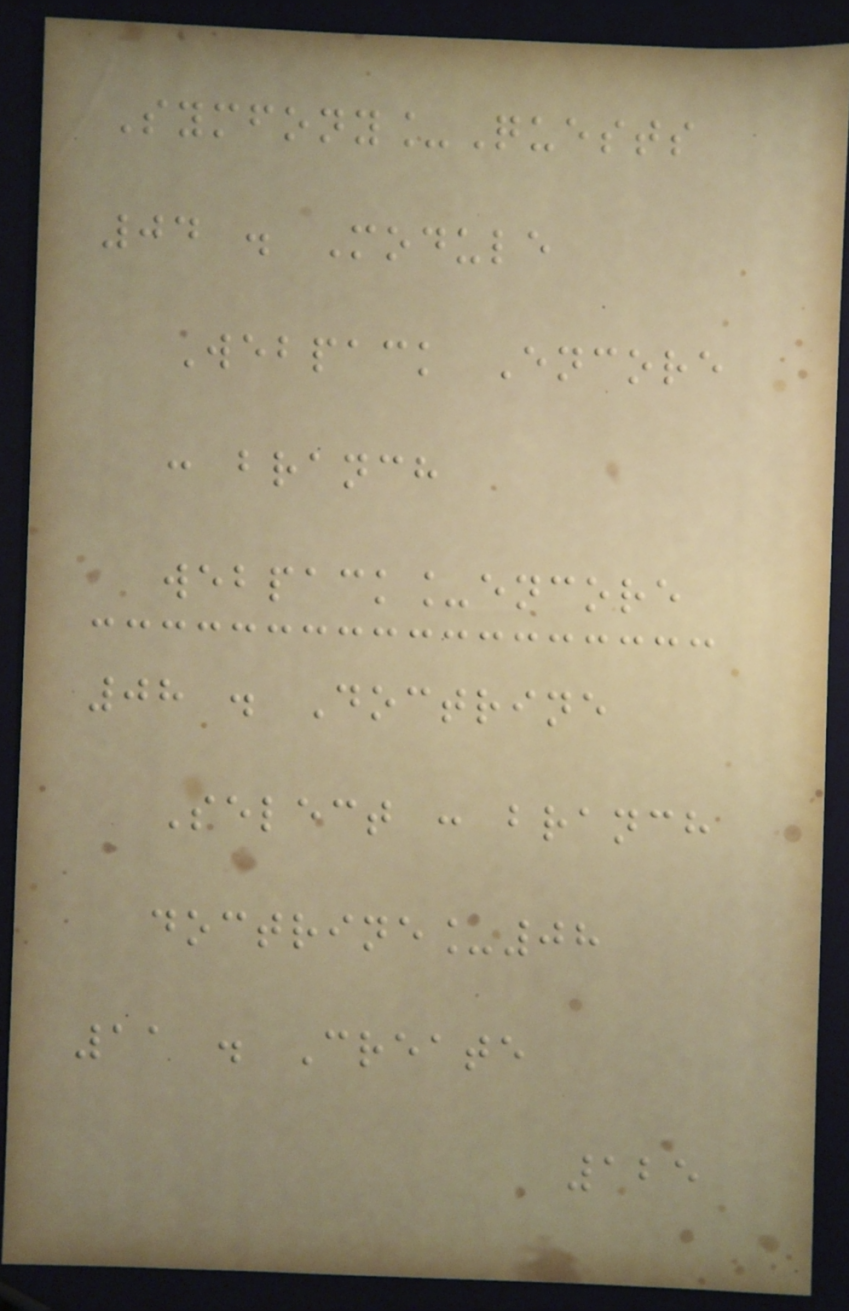Symfony_Quests
04 . Module
Webpack Encore
: branch
webpack_encore
08 . Doctrine
Select : branch
doctrine_08
11 . Create
125
